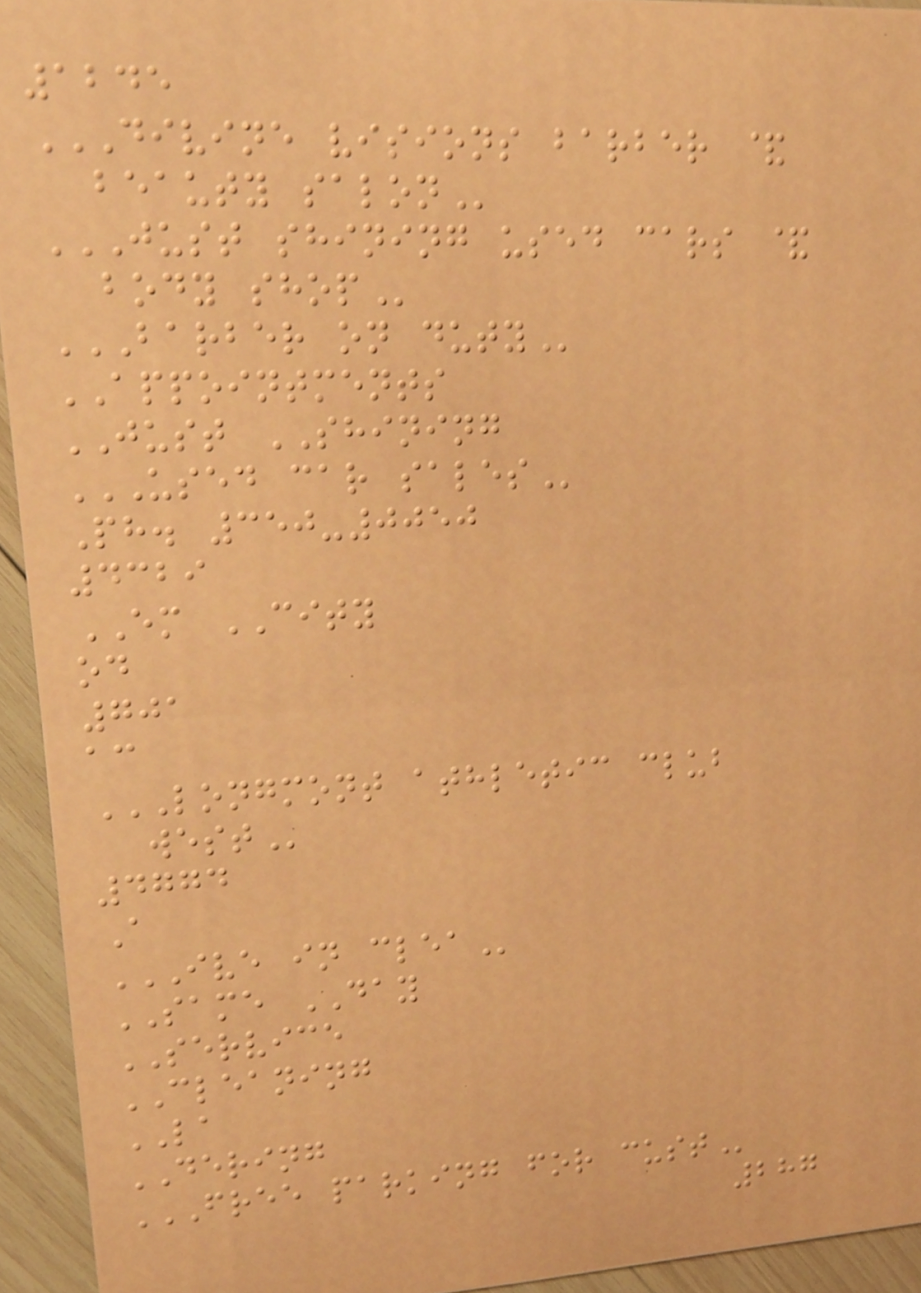1245
DIVINE VISIONS BARBER &
BEAUTY SALON
JUST SHINING USED CARS &
BODY SHOP
BARBER ON DUTY
APPOINTMENTS
JUST SHINING
USED CAR SALES
Ph. 350-0050
4329
EM CITY
od
701
ac
LONGMONT ATHLETIC CLUB
WEST
4774
A
IVE IN CLEA
SAME DAY
SERVICE
CLEANING
LA
DERING
FREE PARKING FOR CUST
287
